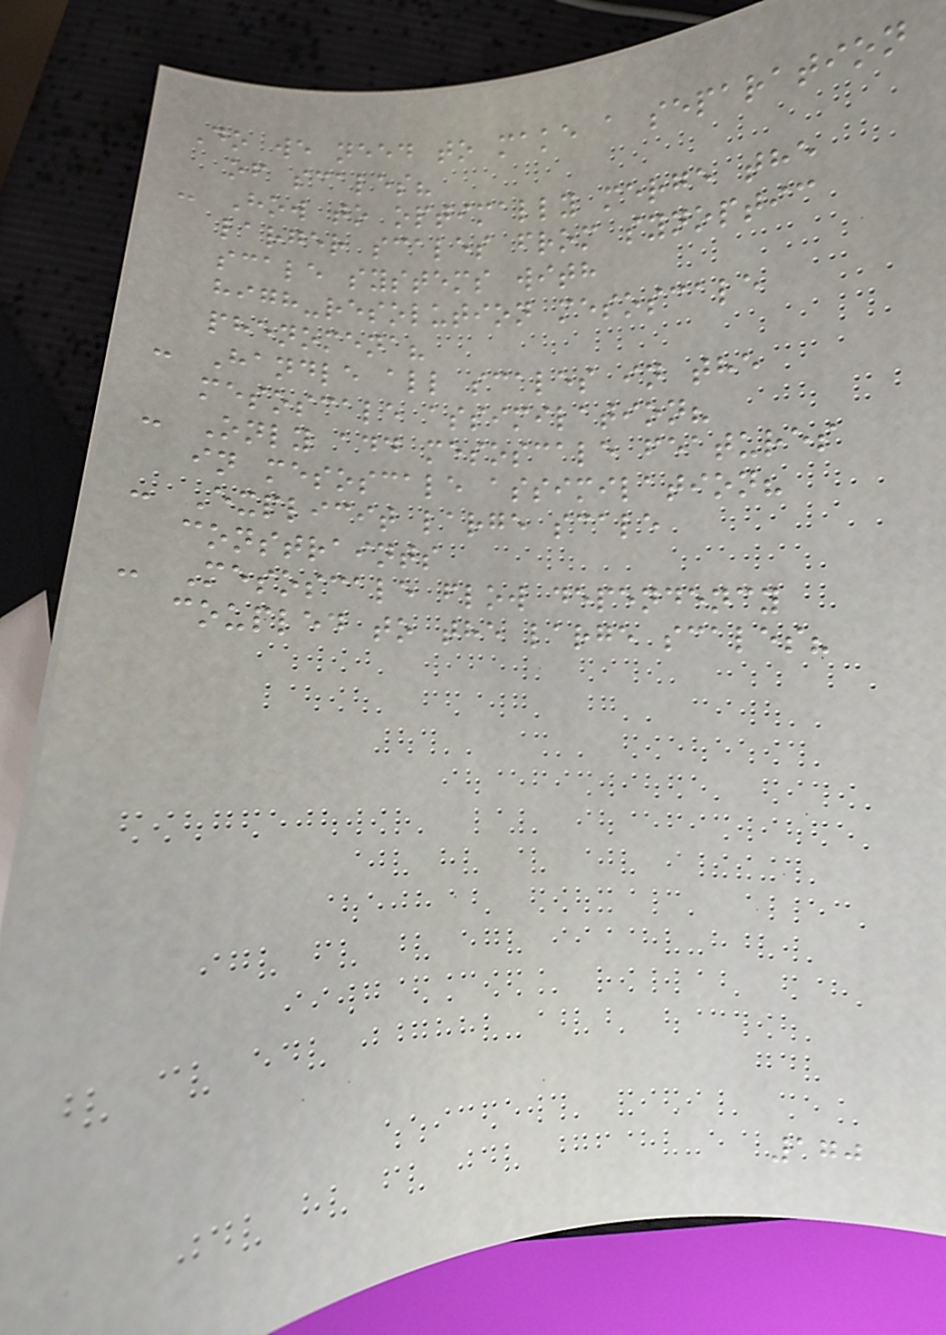Do we need to make a separation
of scales?
- How to optimally merge the
larger scales from synoptic
scale systems with
high-resolution mesoscale
phenomena?
- Handle all scales in the
mesoscale assimilation?
- Only add mesoscale features
in mesoscale assimilation?
- Explicit large scale
constraints
- Mesoscale flow dependency
coupled to the large scales?
170
